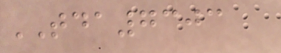TDA7303
